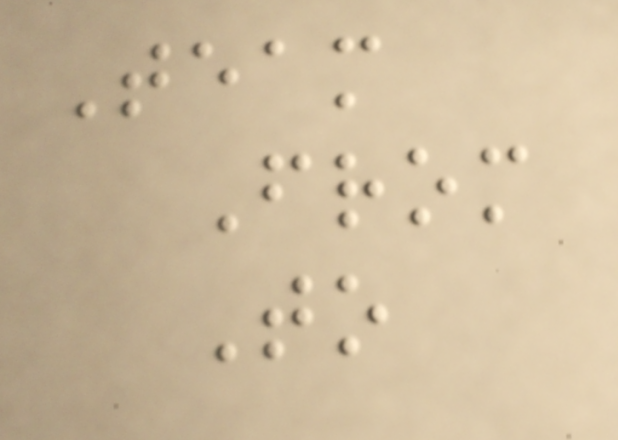Team
From
To
